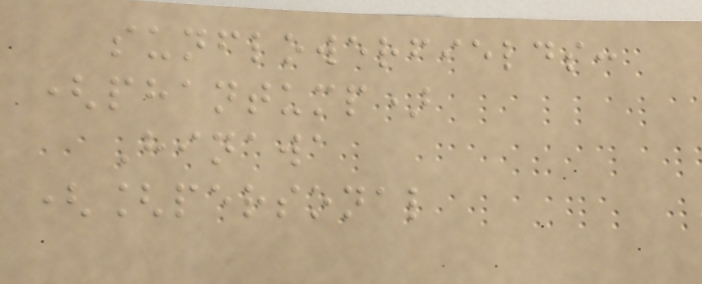sunflowerfields:
(phantump)
Hinawa
([personal
